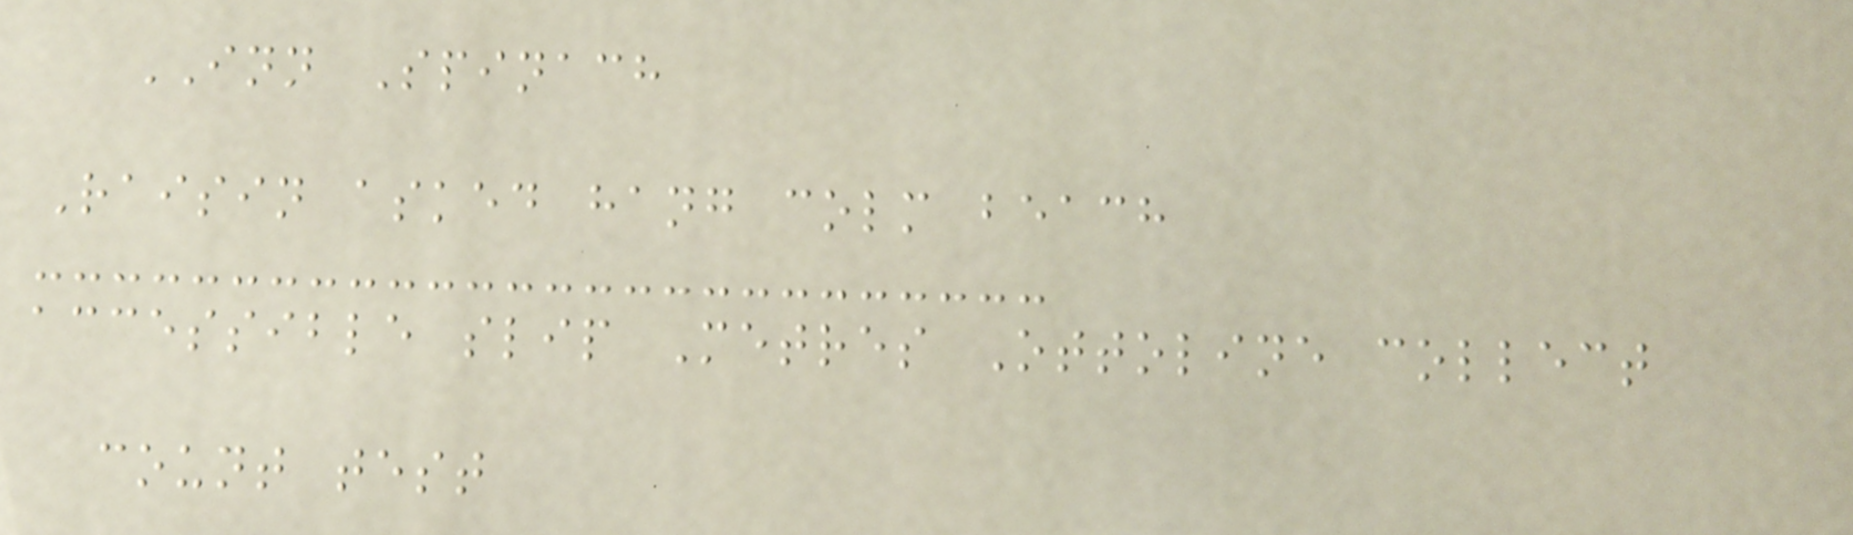INN Spinach
Raisin asked hang colm beach
accessible slip Metres Ottoline collect
count test
